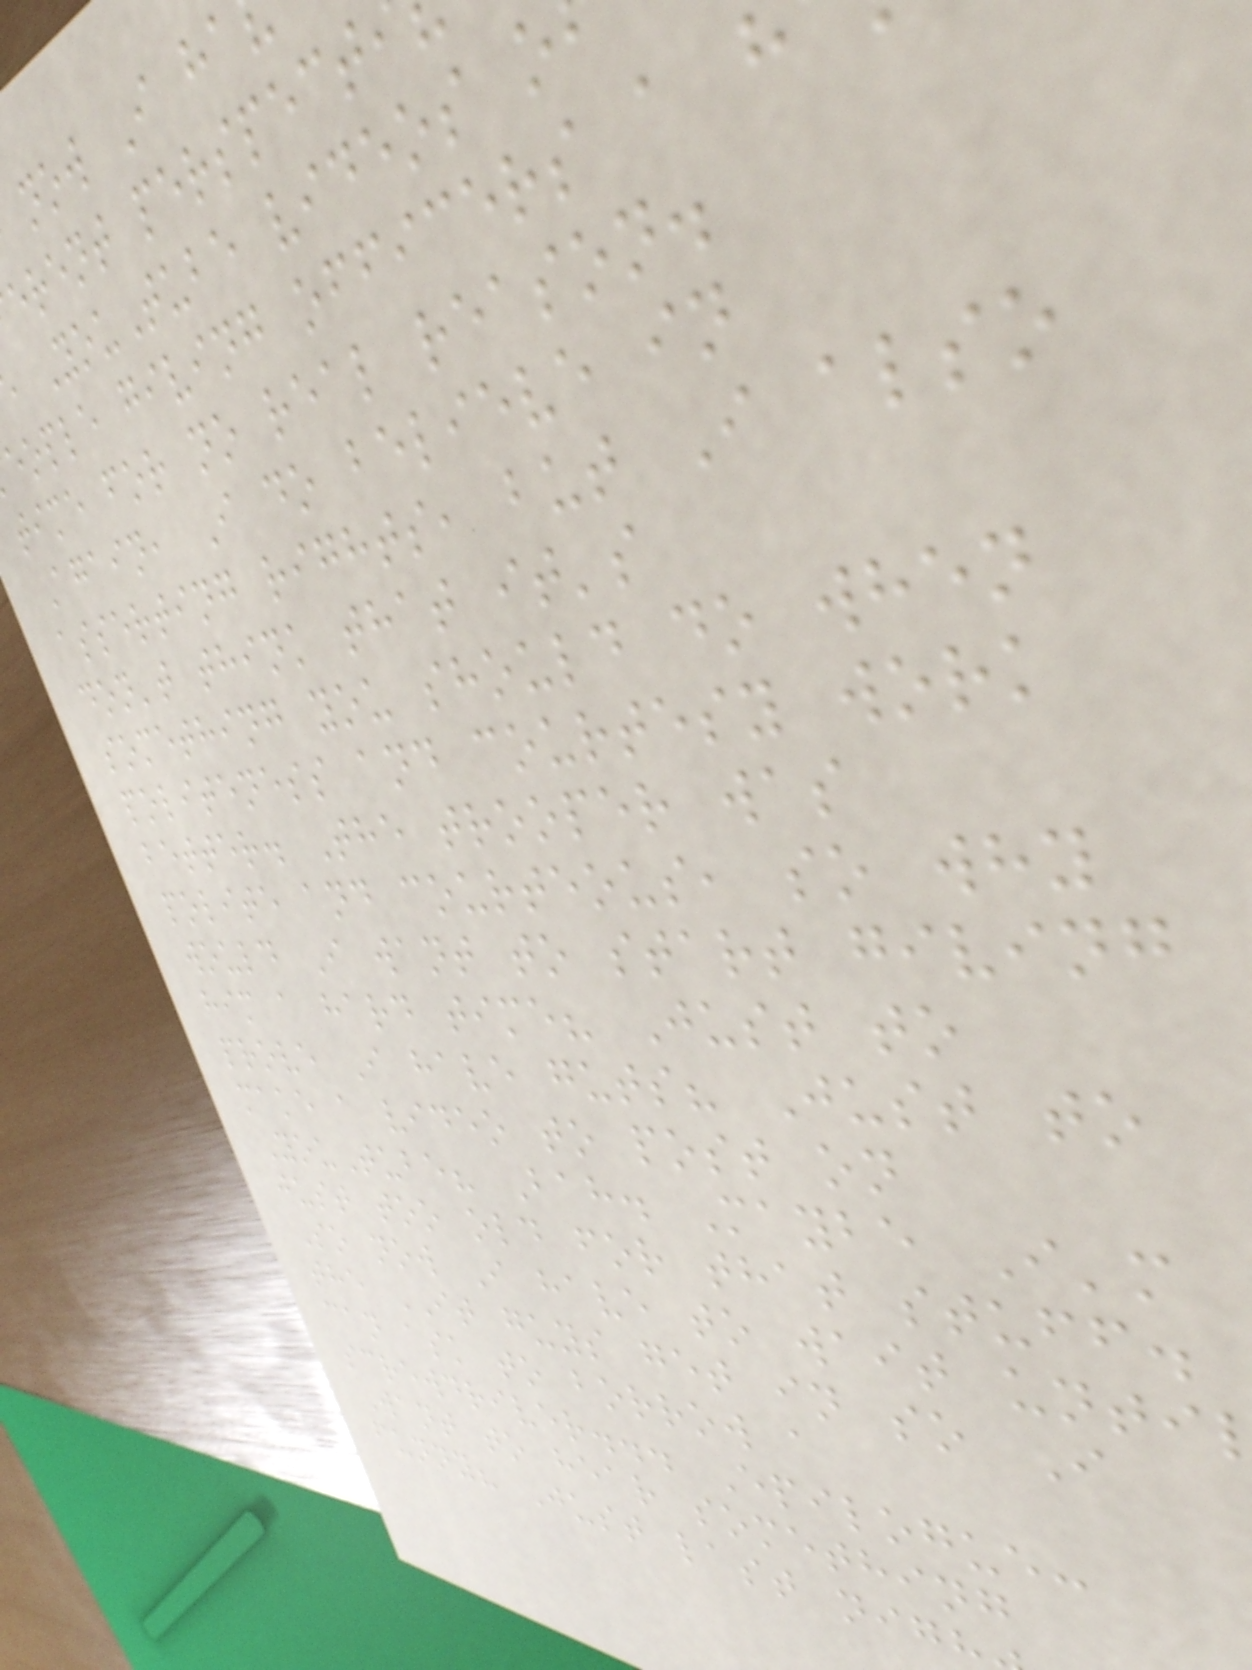now I ha
erent perspect
YouTube videos o
eople giving officers a
time for no real reason.
Again, I do believe in
asserting rights, but I also
don't think that it's
something you should do when
politeness and courtesy work
better. The trooper was
polite and courteous, so why
would I want to start giving
him a hard time? Just to
prove I have guts? Just to
make a video to post on
YouTube? Bah. Maybe I'm
just too old for that stuff.
So now I have to wait unti
the IT guys get in so I
can ask to borrow a
screwdriver... Epilogue:
Want to hear something
funny? Just last nig
